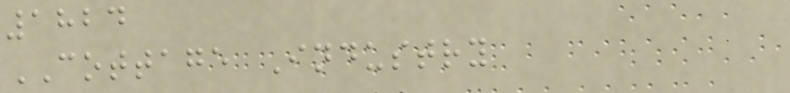1824
COTTAGE Industry
